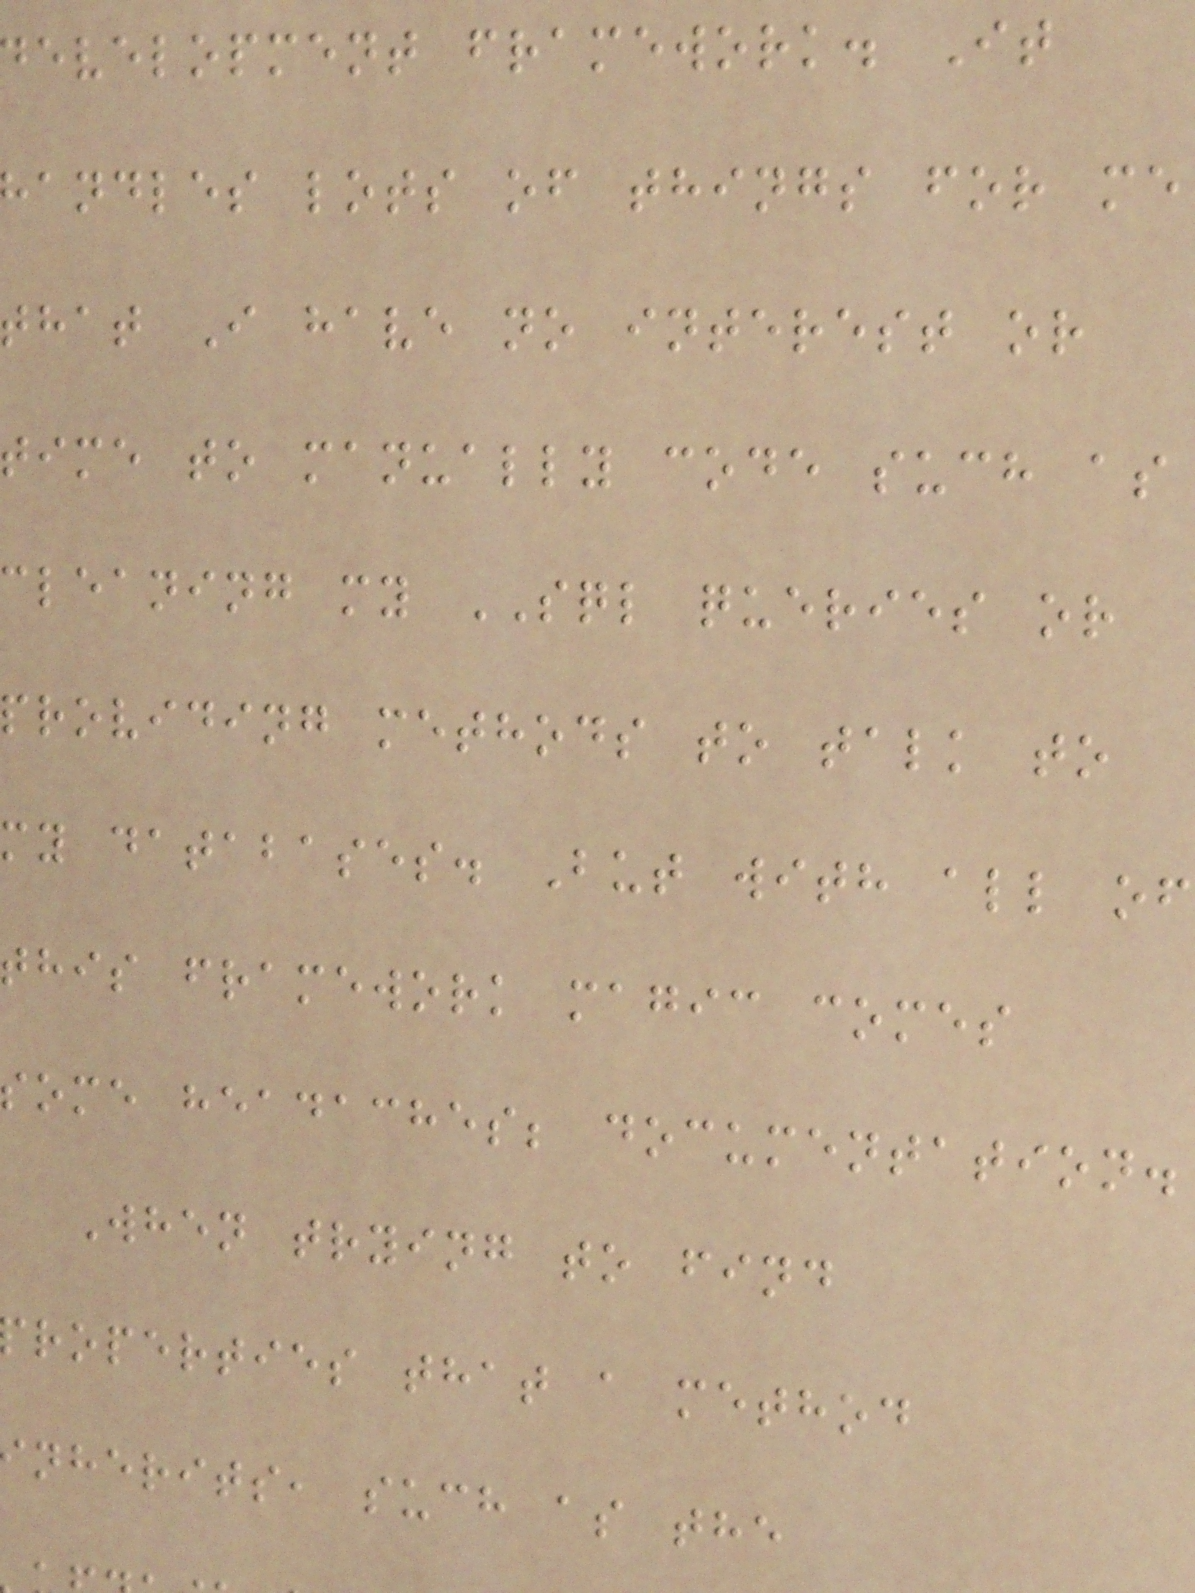evelopment framework. It
handles lots of things for me
that I have no interest or
time to manually code such as
cleaning my SQL queries or
providing methods to talk to
my databases. But with all of
this framework magic comes
some headaches; documentation.
When trying to find
roperties that a method
nherits, such as the
